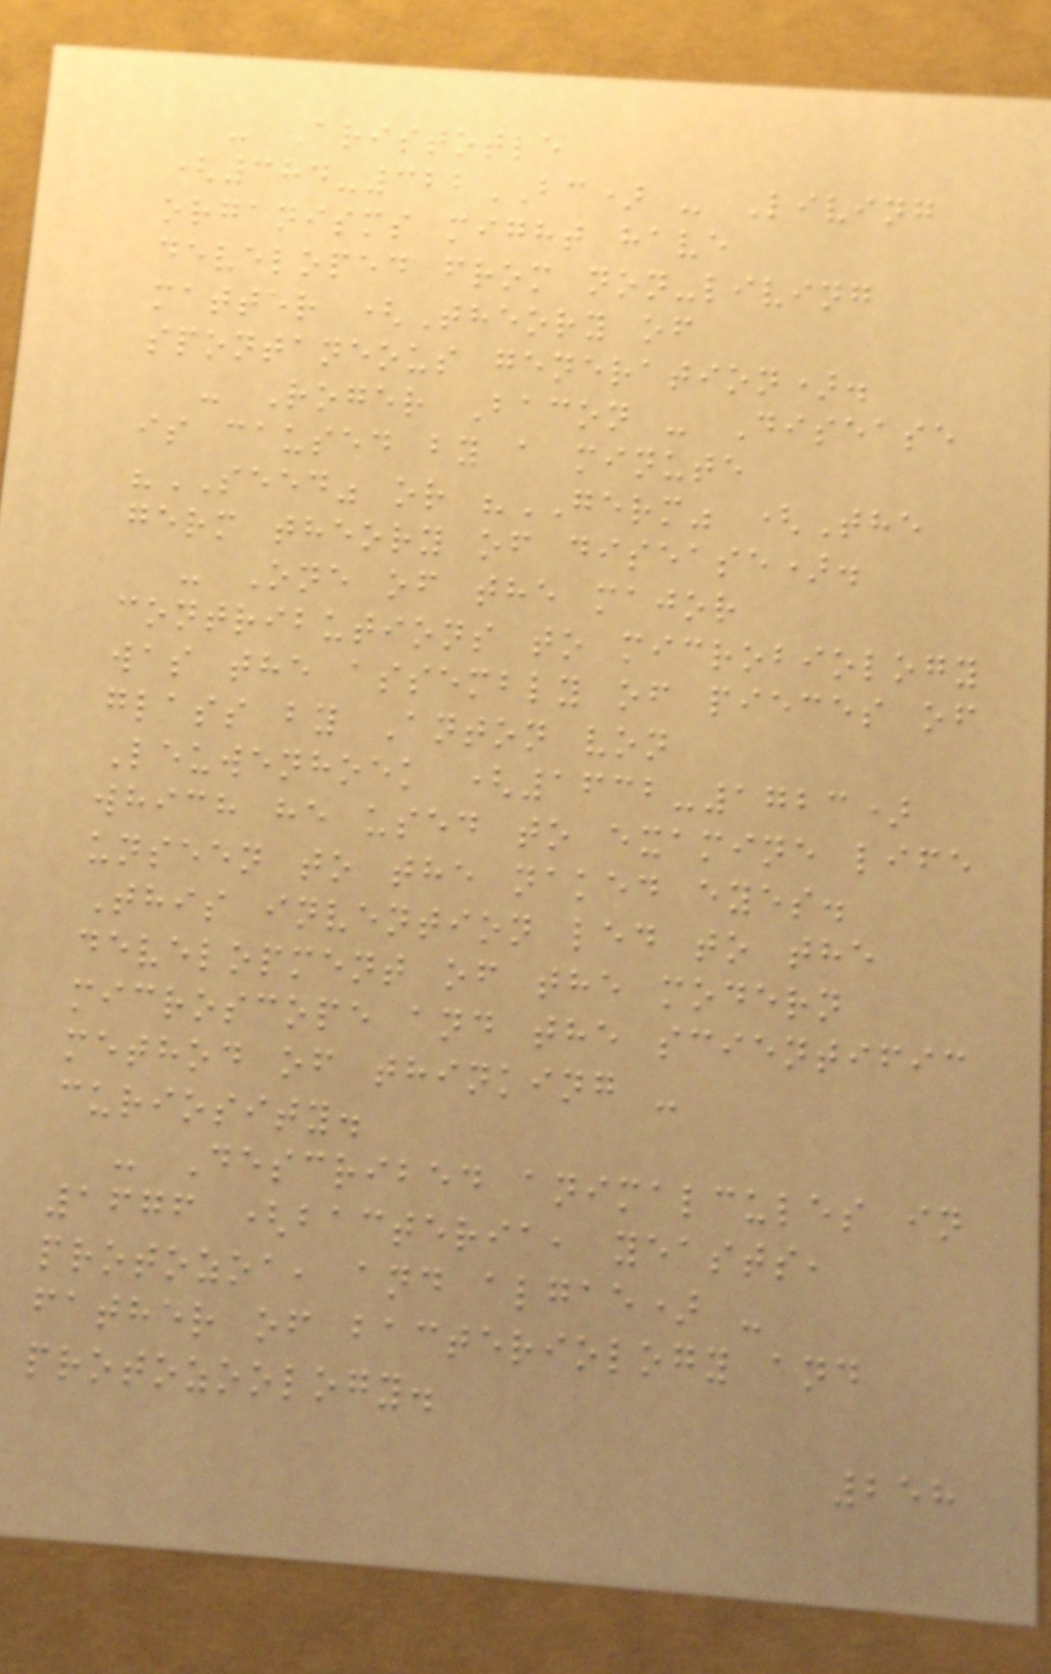- Aristotle
(384-322BC) - Living
organisms might have
developed from non-living
matter (Theory of
spontaneous generation).
- Roger Bacon - Disease
is caused by a minute
"SEED" or "GERM" (The
germ theory of disease).
- One of the major
contributions to microbiology
was the assembly of pieces of
glass by Anton von
Leuwenhoek (1632-1723)
which he used to examine life
unseen to the naked eyes.
This invention led to the
development of the modern
microscope and the scientific
method of thinking -
curiosity.
- Described animalcules in
1676 (bacteria, yeasts,
protozoa, and algae) -
father of bacteriology and
protozoology.
258
